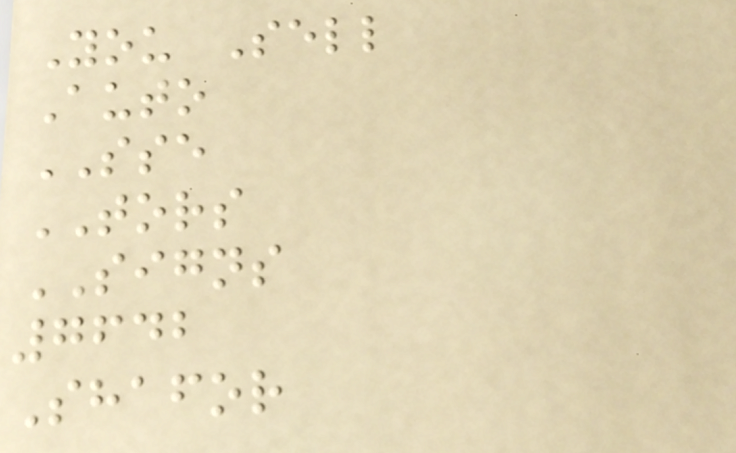You Sell
Auto
SSE
TORS
SIGNS
7642
Shafor
